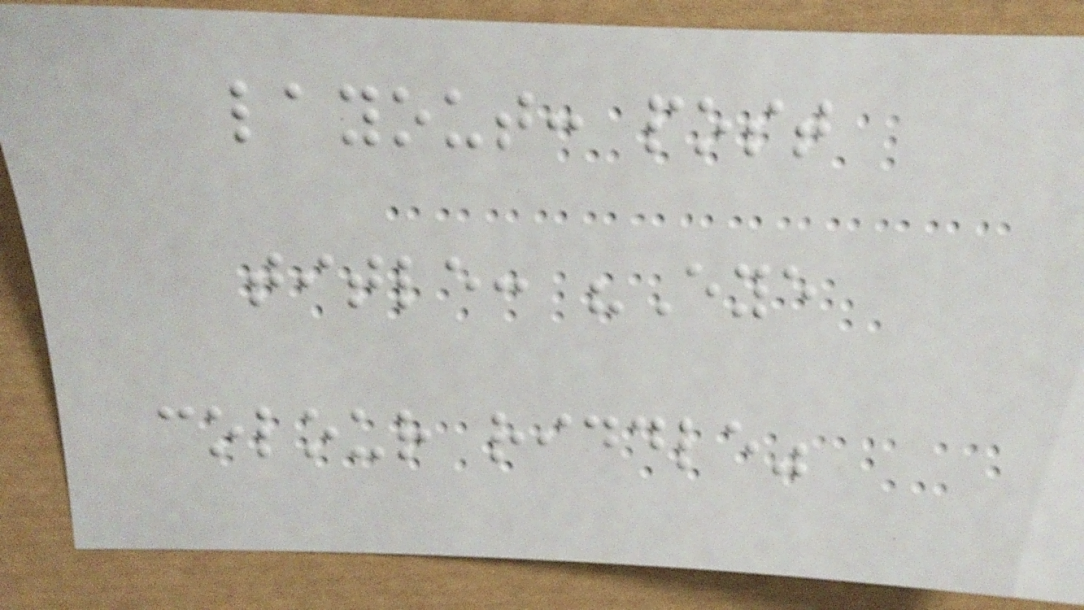layout: post
title: "Eye
colour riddle"
